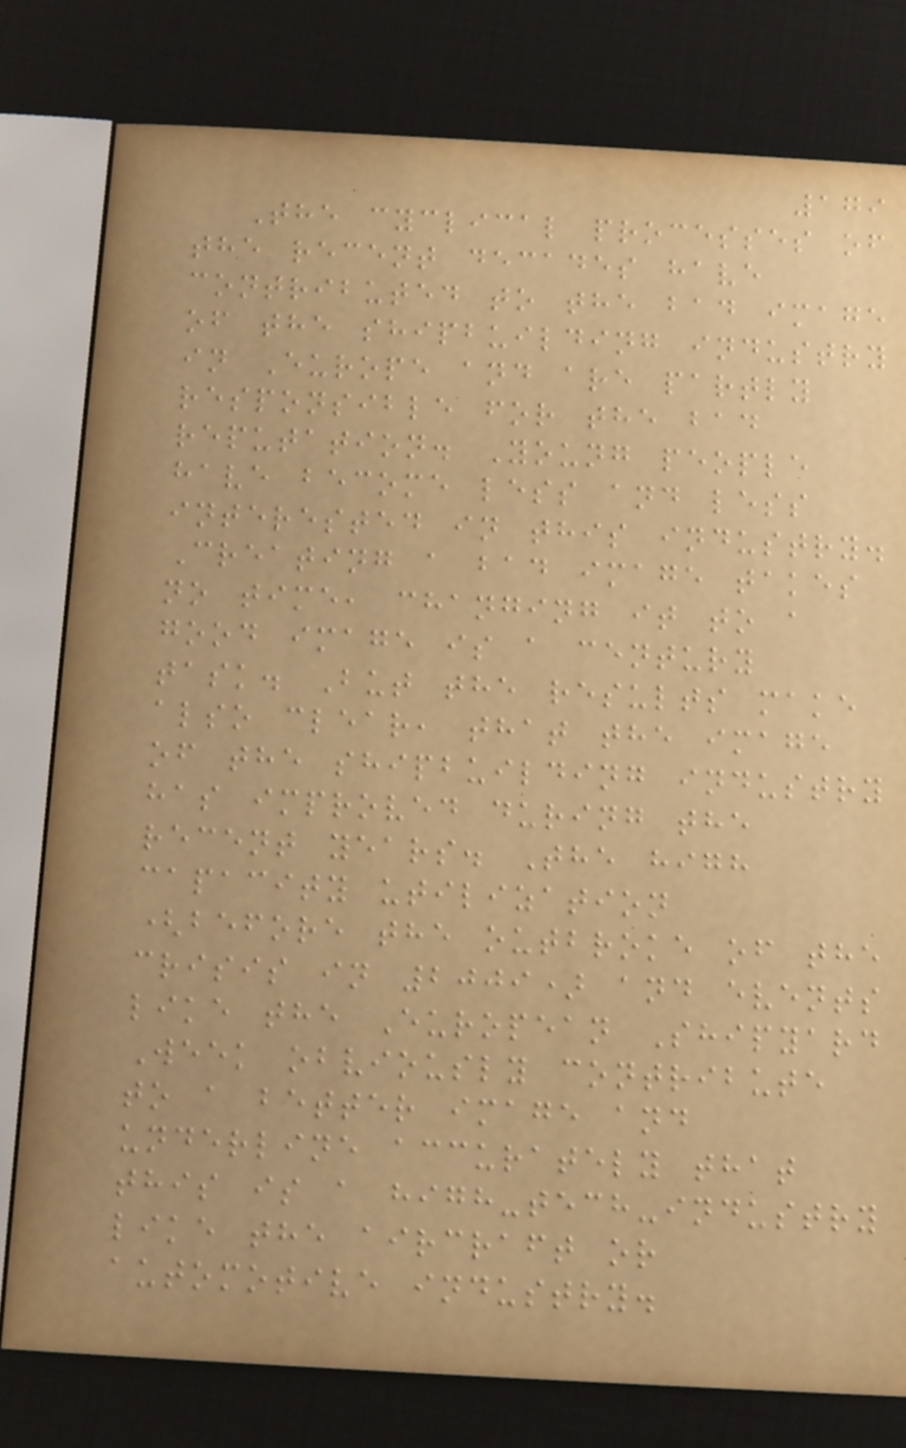179
The cyclical processes of
the recent decades have
contributed to the bad image
of the shipbuilding industry
in Europe and are partly
responsible for the bad
reputation. Young people
have become less and less
interested in this industry.
Creating a bad image takes
no time, changing it to a
good image is a century
task. But the results make
also clear, that the image
of the shipbuilding industry
has improved during the
recent years. The high
capacity utilization
(before the outbroke of the
crisis in 2009) and events
like the European Shipyard
Week obviously contribute
to a better image and
underline accurately that
this is a high-tech-industry
like the aircraft or
automotive industry.
